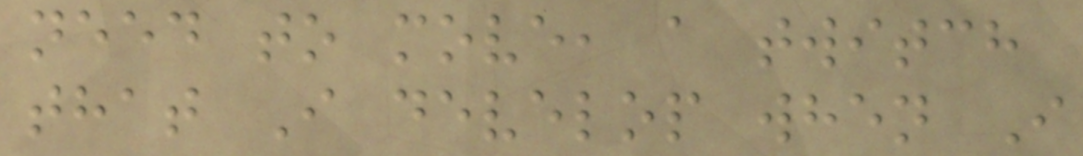need to move, a twitch
that I develop when I
